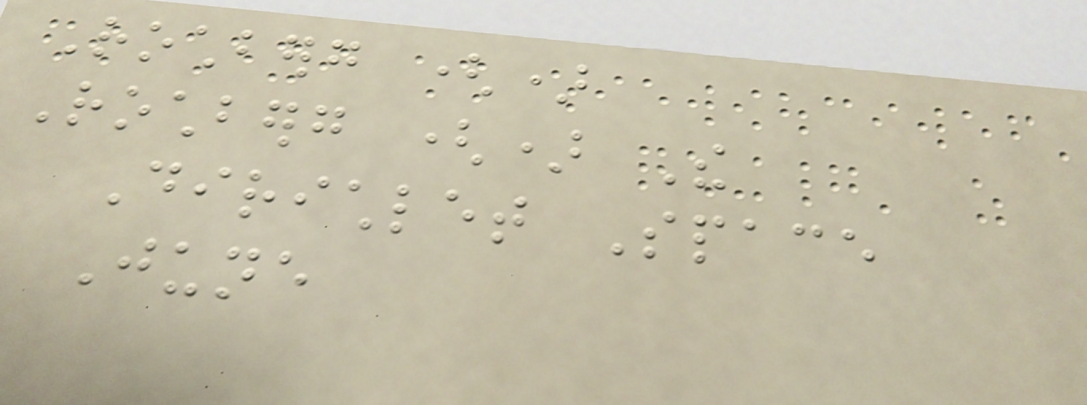Rochberg ()
Rochberg () The
Dirichlet Space
June
